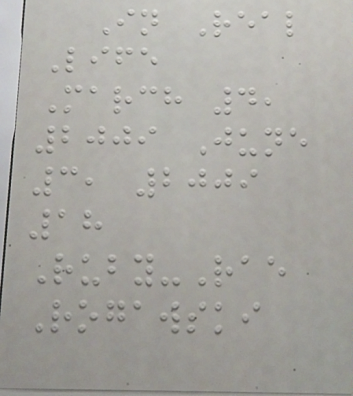In Real
Life
March 4,
2009 June
3, 2009
18
Ruby-Rae
Rogawski
